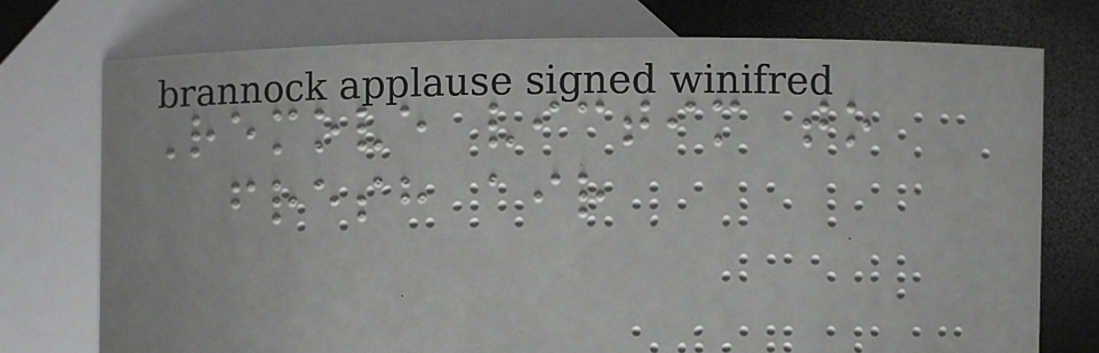Remove victim to
fresh air
